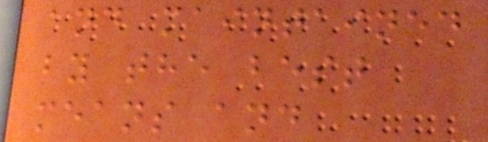and maintained
by the best
means and
